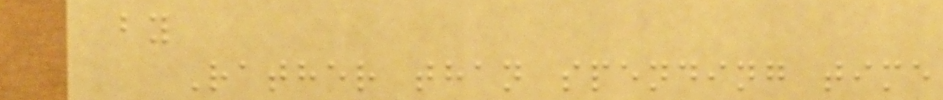by
Rather than spending time
